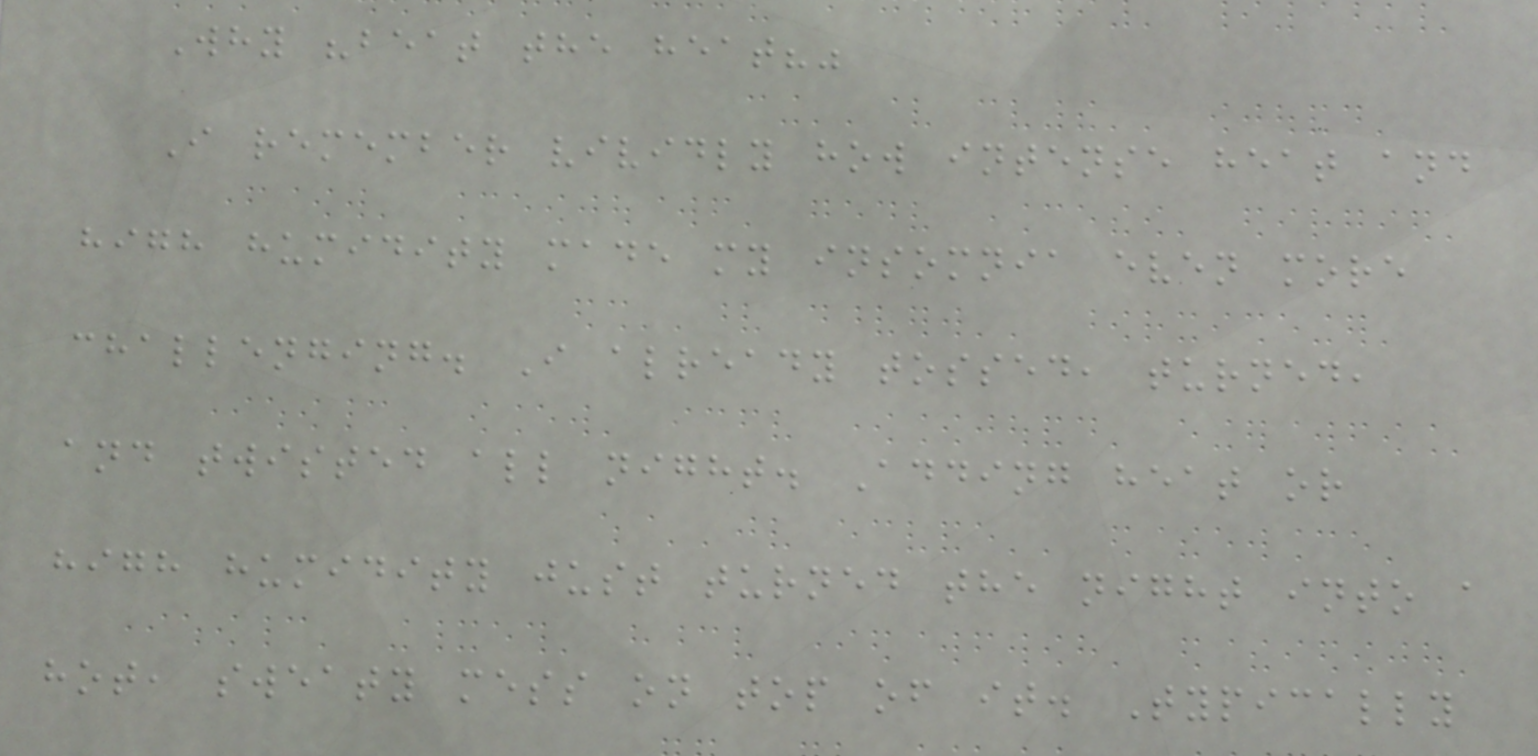Why "beat the heat?"
I remember vividly how intense heat and
high humidity made my insomnia even more
challenging. I already tossed, turned,
and twisted all night. Adding heat or
high humidity just turned the night into a
hot, sweaty mess on top of it. Typically
